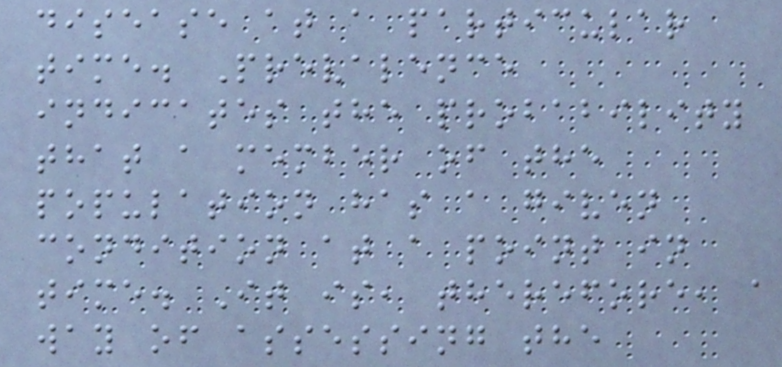disease at a particular
time. Prevalence
indicates the probability
that a member of the
population has a given
condition at a point in
time. It is, therefore, a
way of assessing the
